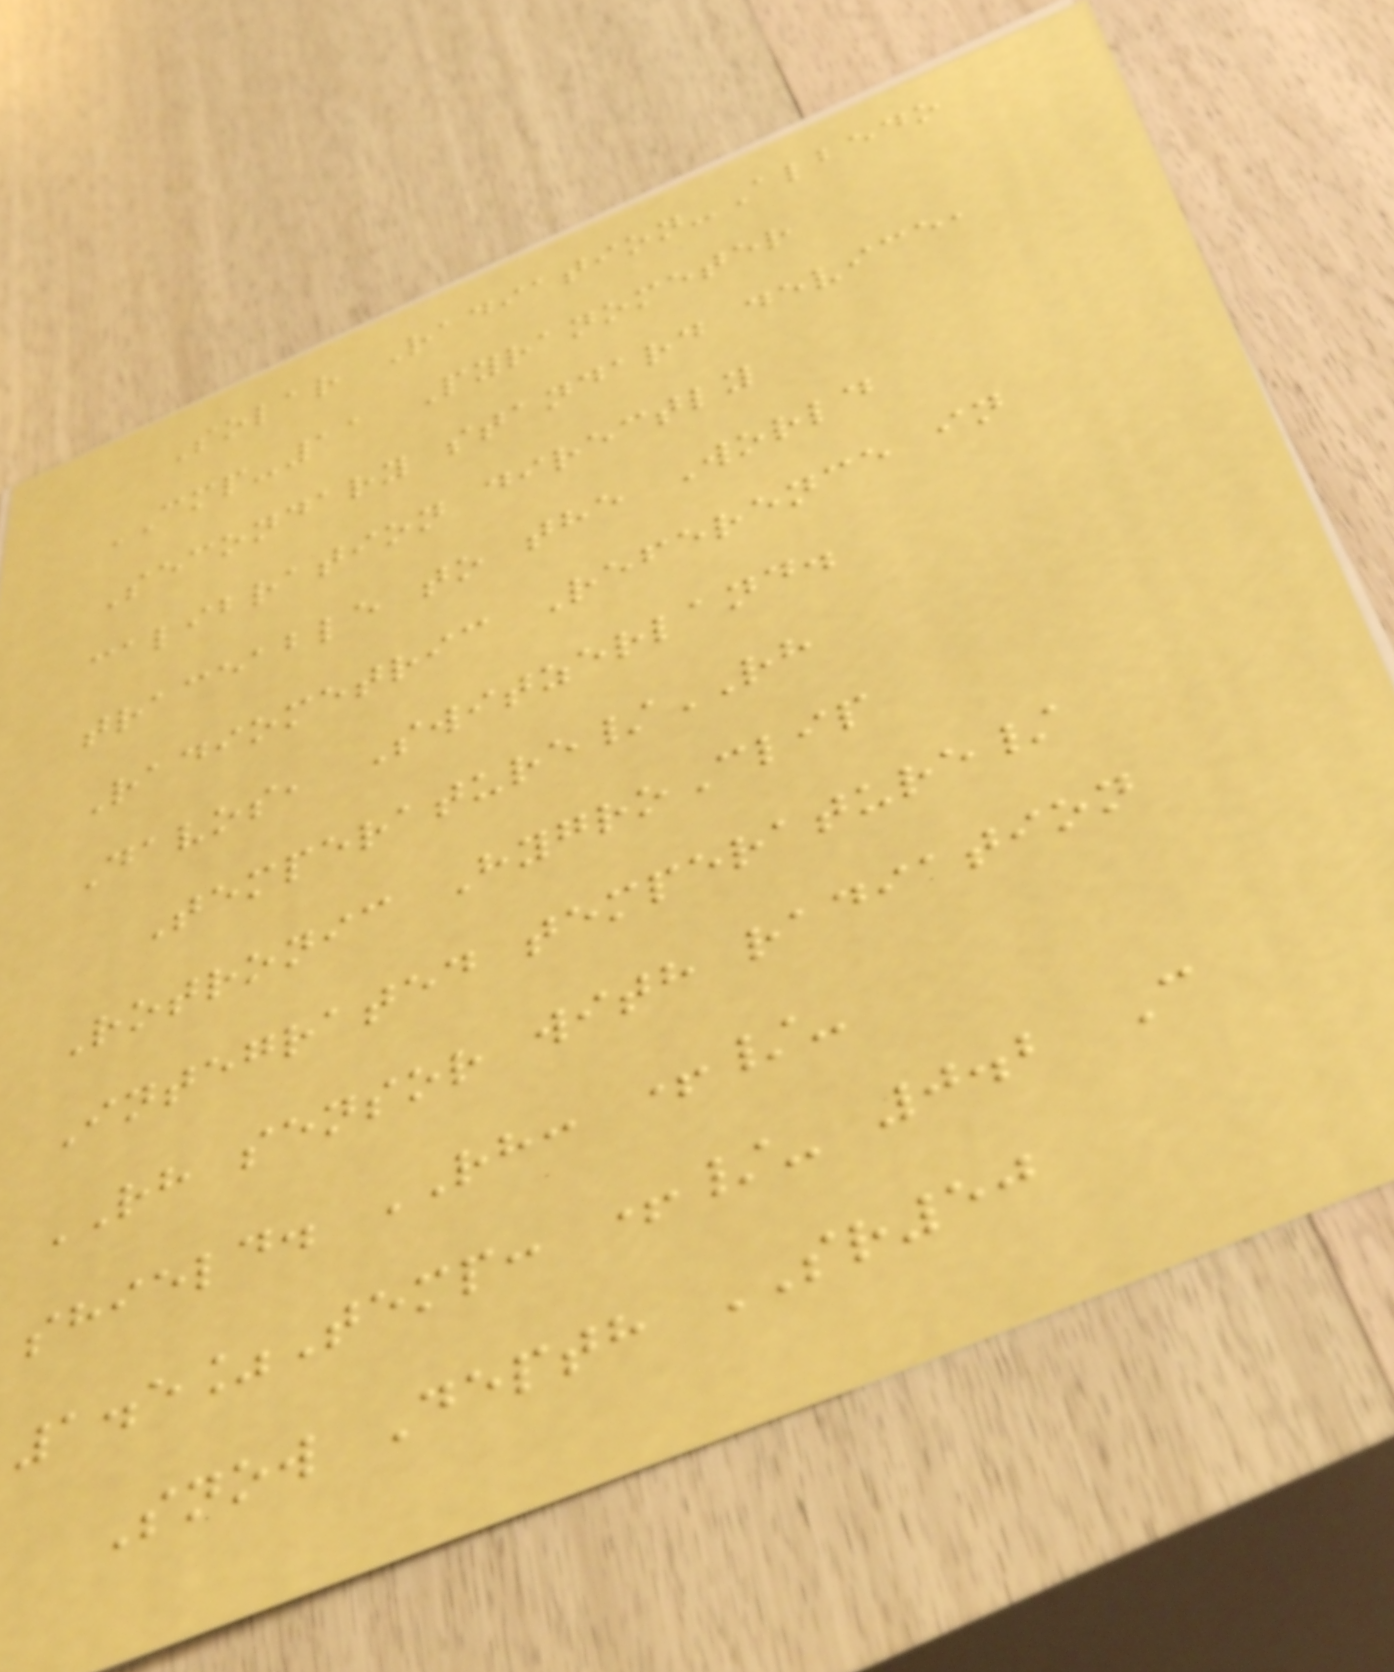Solar Radiation-Albedo
CMP-11 Pyranometer
Secondary standard device,
calibration directly
traceable to the World
Radiometric Reference in
Davos, Switzerland.
Temperature/RH
Rotronic HygroClip
Integrated temperature/
RH sensor with radiation
shield. RH: +/-
1.5%Temp: +/- 0.2 C
Snow Depth SR50
